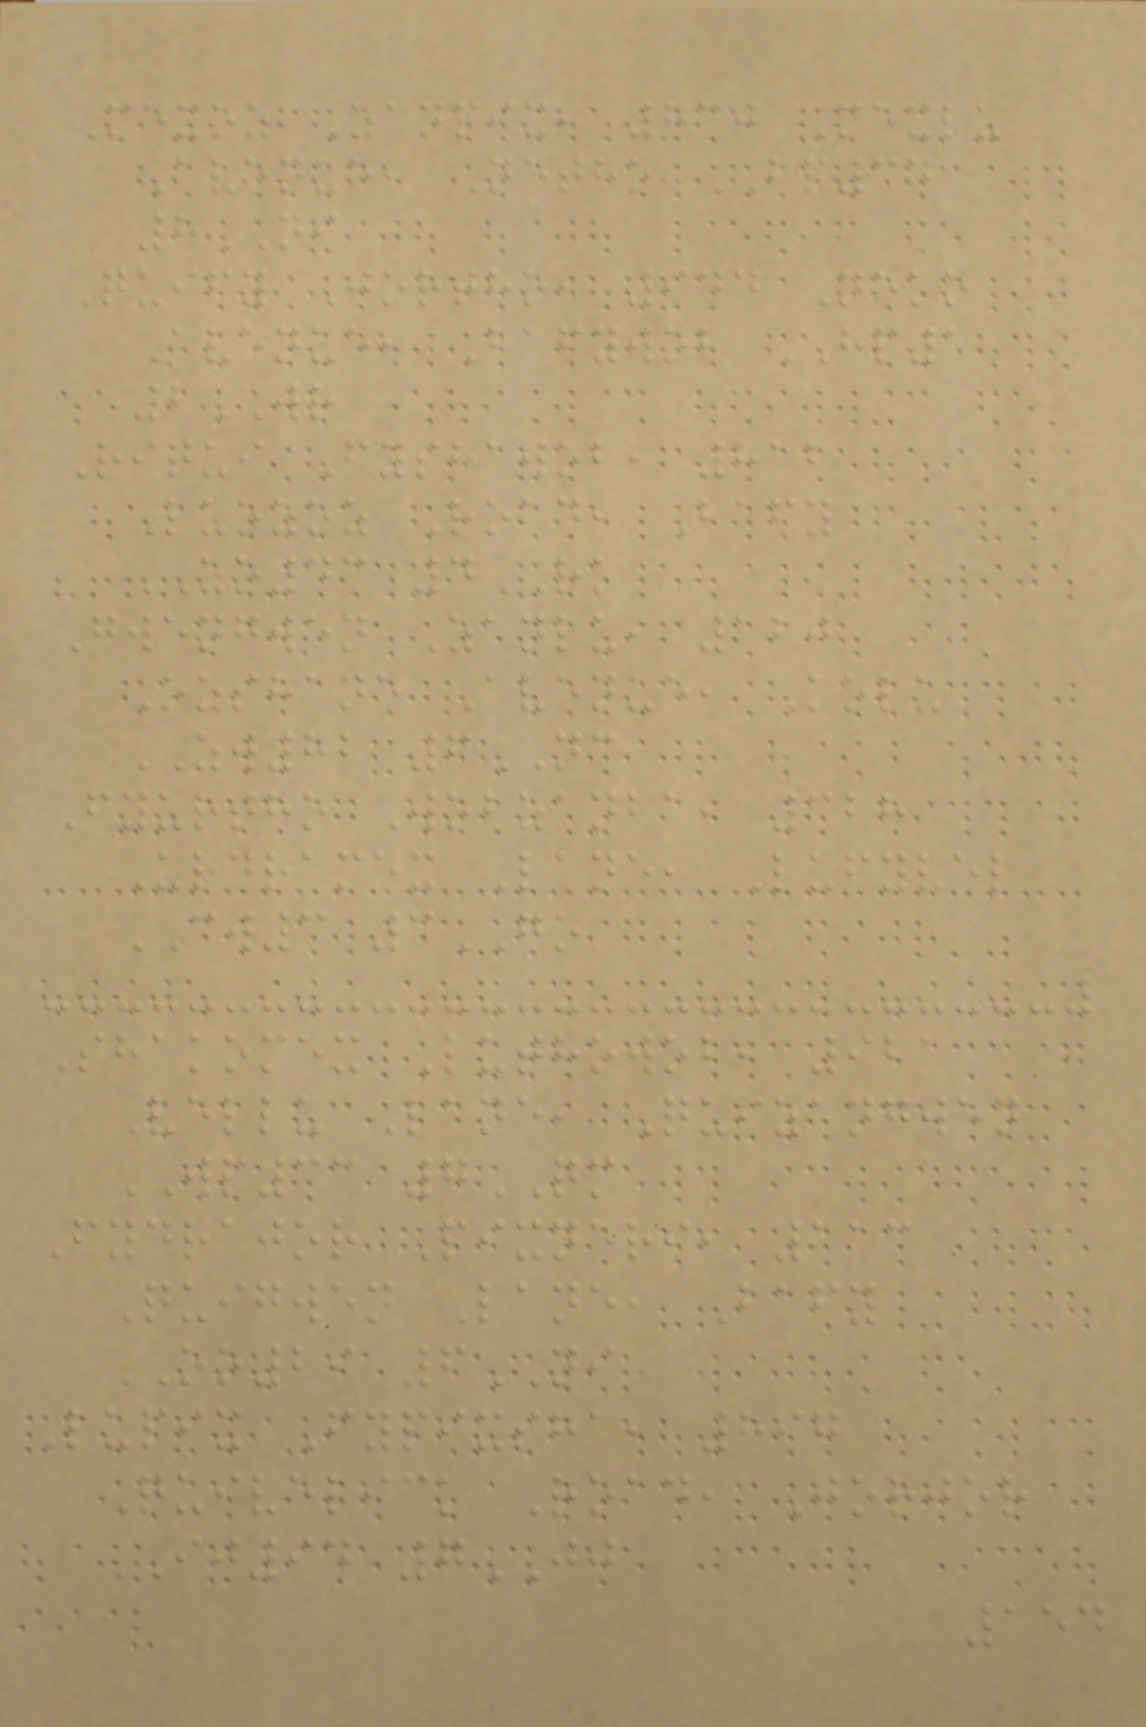Mexoz Zanpix, 830 Mexlu
Avenue, Netho BP34
8NI
Quify Jortho, 944 Neko
Avenue, Bafywob HP1
2WR
Riqui Fyshawob, 812
Luozoz Road, Bafy
ZO43 4RK
Gwengwen Zanlu, 120
Ozshane Avenue, Kolu
ZW82 6NC
Fyurtho Wobzanba, 328
Urdramex Lane, Lufyvel
CW3 3GO
Shakomex Luthowob, 921
Vellu Lane, Quizangwen
WP33 7QM
Fydrajor Pixneri, 113
Quigwen Lane, Bafy
OO29 6NI
Lupix Fypixsha, 897
Quivelick Road, Jorjor
IJ94 7JJ
154
